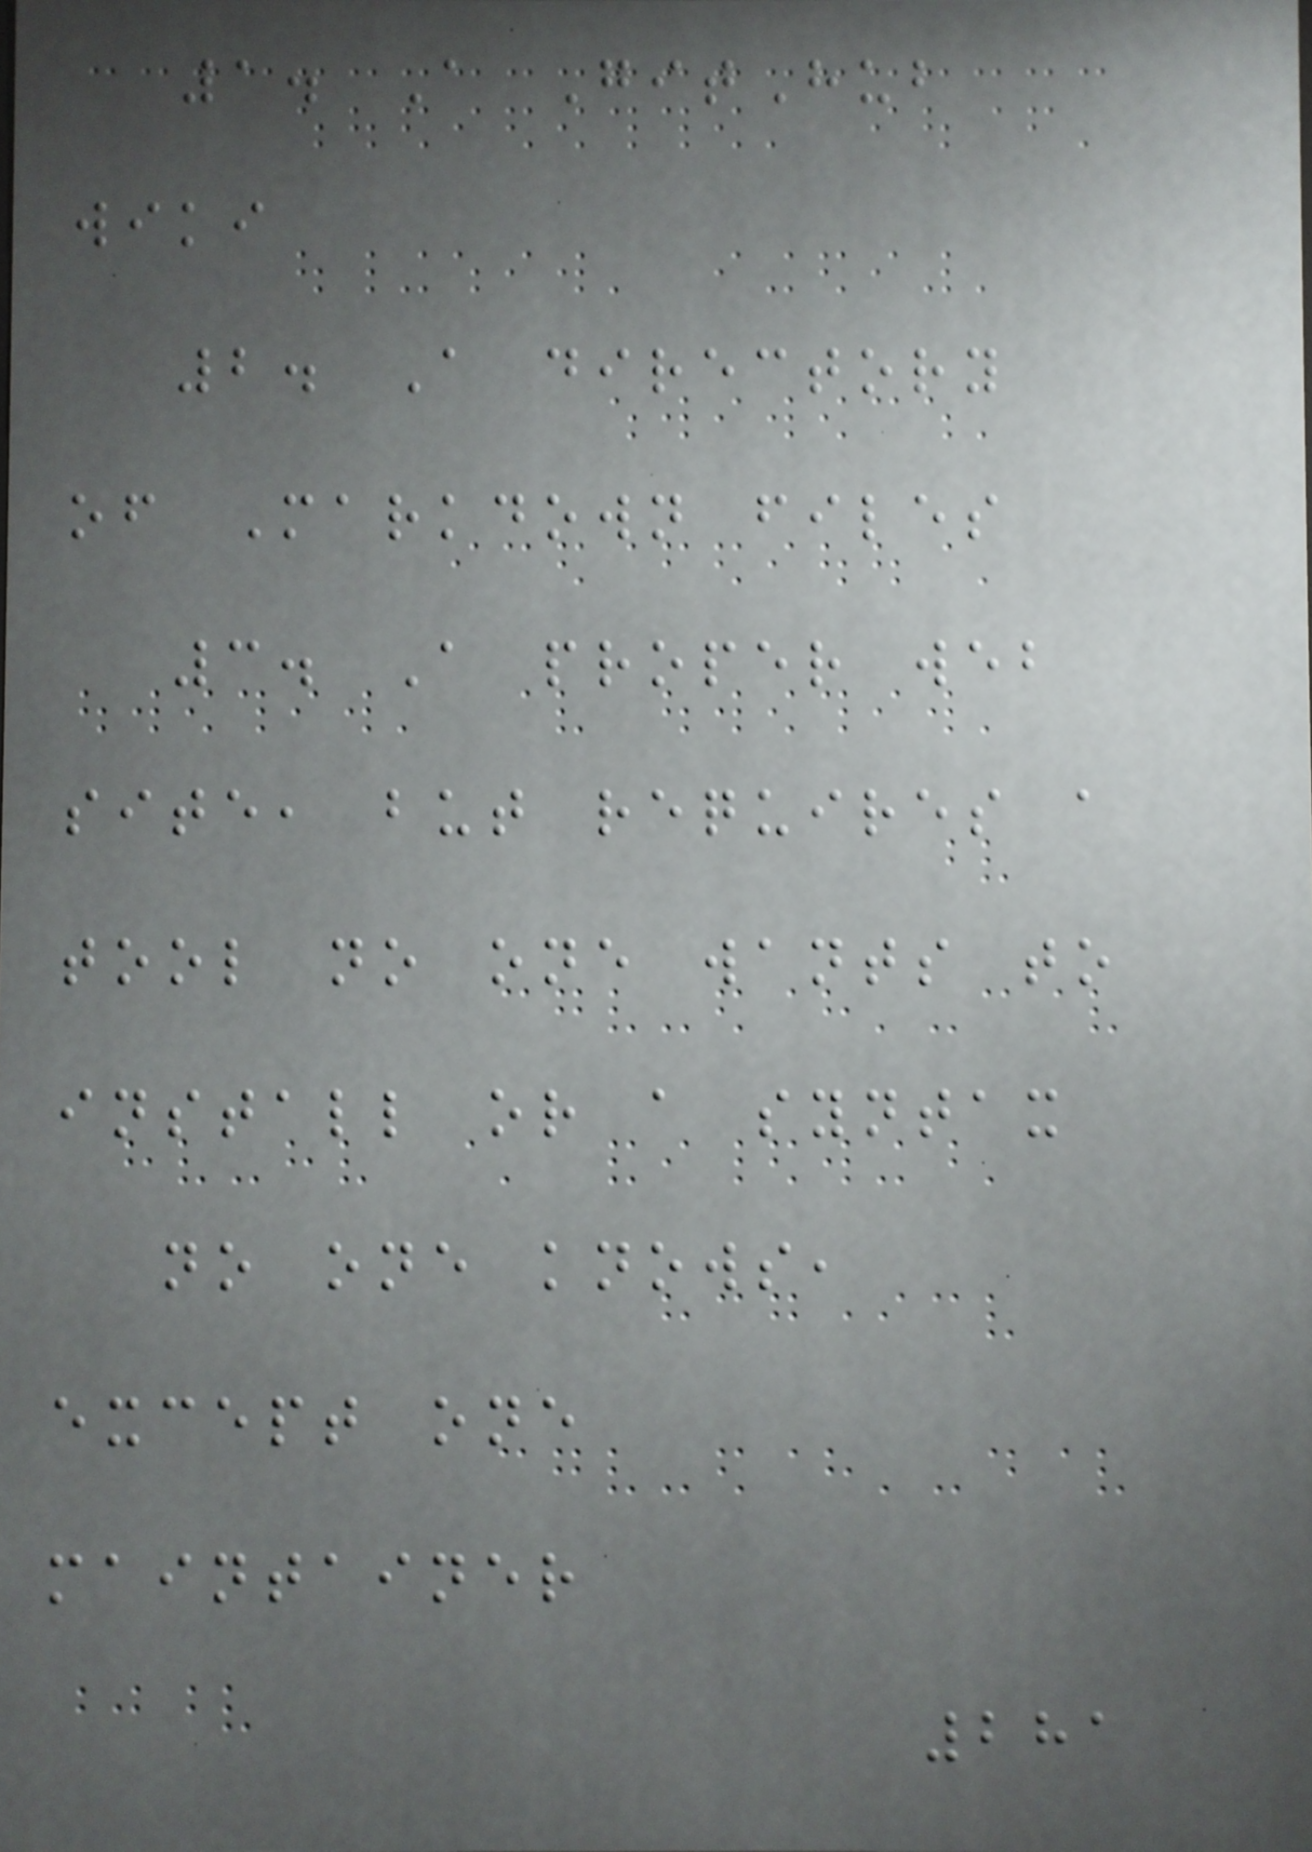1. A GitHub
wiki
2. A directory
of Markdown files
3. A proper web
site, but requires a
tool no one wants to
install or a syntax
no one knows,
except one
maintainer
281
